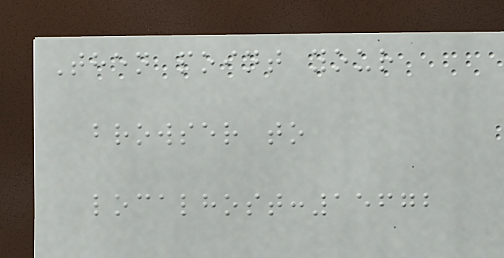Then point your
browser to
localhost:15672
